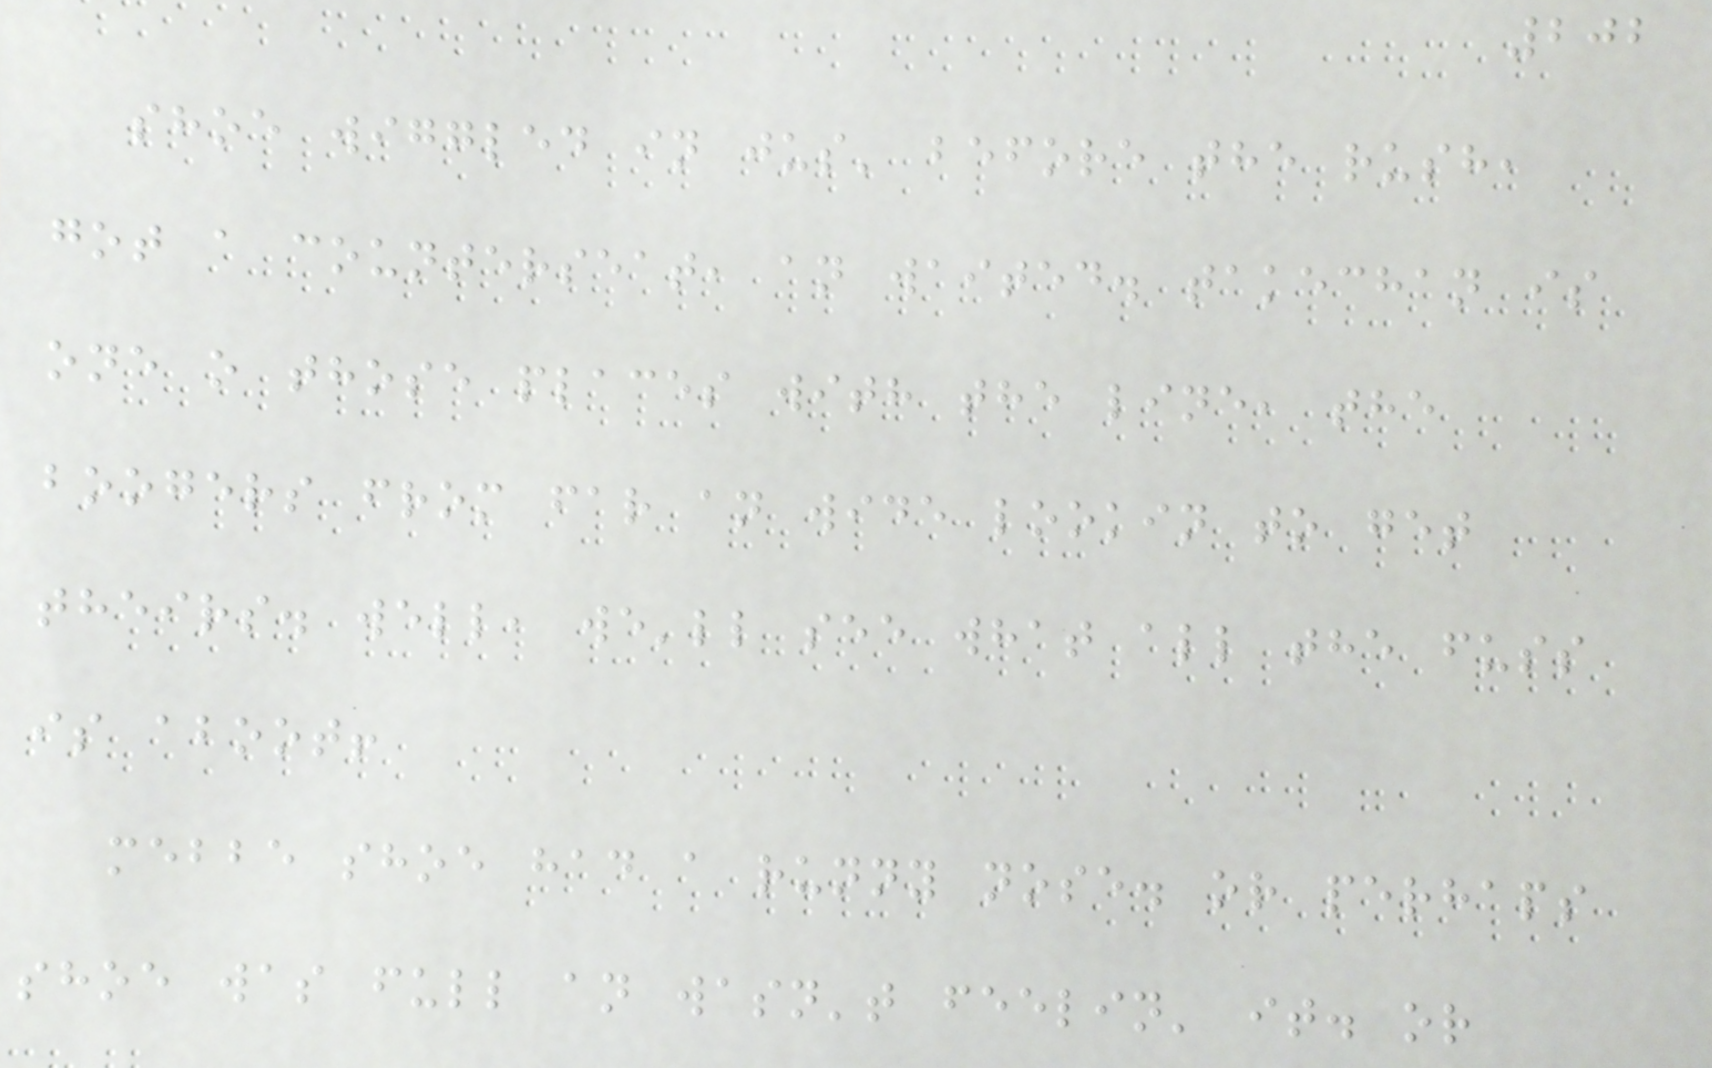202
shoe wiggled in jus' before the rush,
got a counterseat, an waited. takechan is
one o those places with the line, the
boogers from far an wide lookin to get
theirs. well, we'll see what all the fuss
is aboot!
mebbe shoe had a runny nose. or perhaps
shoe was full an wasn't feelin' it. or
